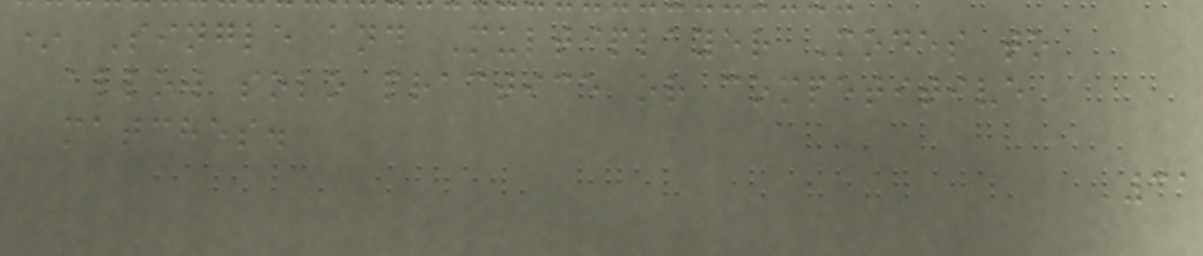* Single and Multiplayer Modes to
allow solo practice or competitive
matches.
31
